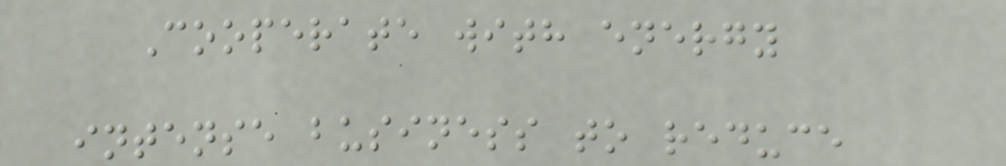Cooperate with energy
intense business to reduce
